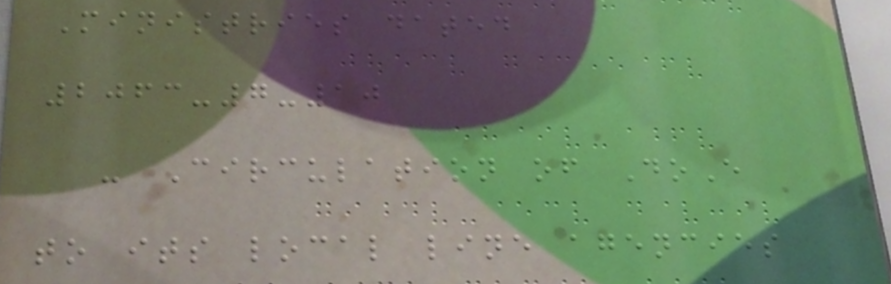Ministries dated
2063-7-10
- Circulation of DoE
to its local line agencies
